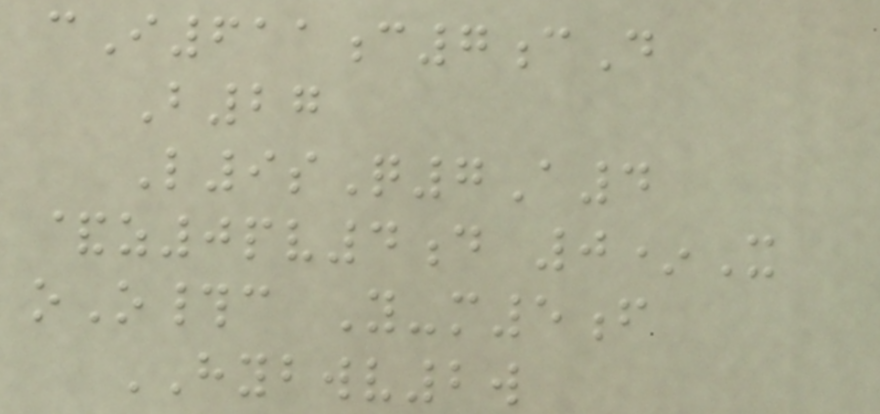cI611c7cD
B27
L9sQ7A4
&z0pv4d 0*X
oO#c Y-m5f
HYBWV2w
